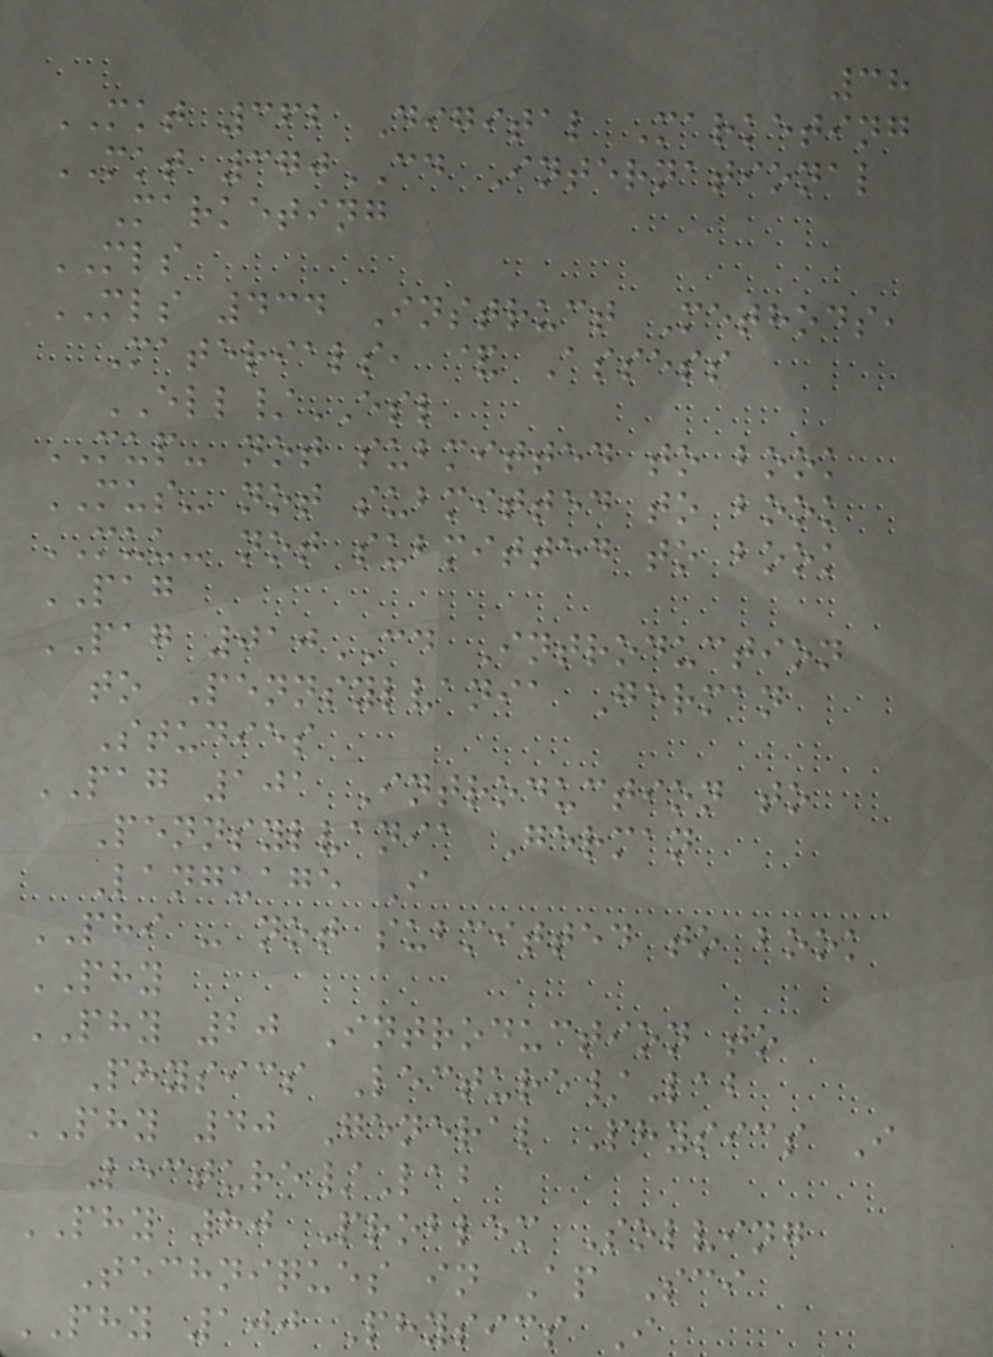38
MKT 362 Digital Marketing
MKT 370CD International
Marketing
MLS
MLS 434 Instruct Methods,
Materials, & Assess
ELL/ESL
MUP- not submitted to book
MUS- not submitted to book
MUU- not submitted to book
PAG
PAG 010CD Introduction
to Pennsylvania German
Studies
PAG 101 Introduction to
Pennsylvania German
Language I
PHI - not submitted to book
PHY
PHY 20 Introduction to
Physics Lecture/Lab
PHY 40 General Physics I
Lecture/Lab
PHY 80 Problem Solving
Techniques in Ap Sci
PHY 100 Physics I
